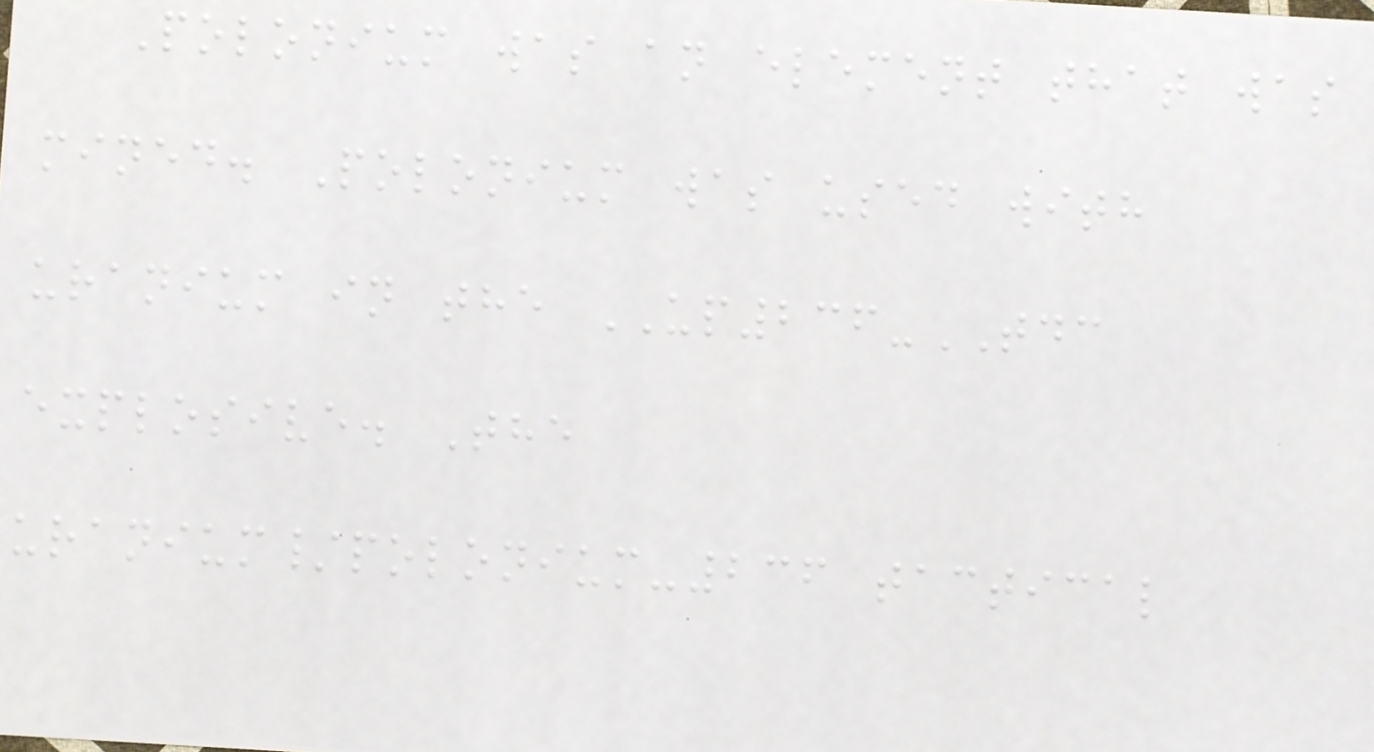Polonium was an element that was
mined. Polonium was used with
uranium in the UP236-TDC
explosive. The
uranium/polonium-236 tactical
